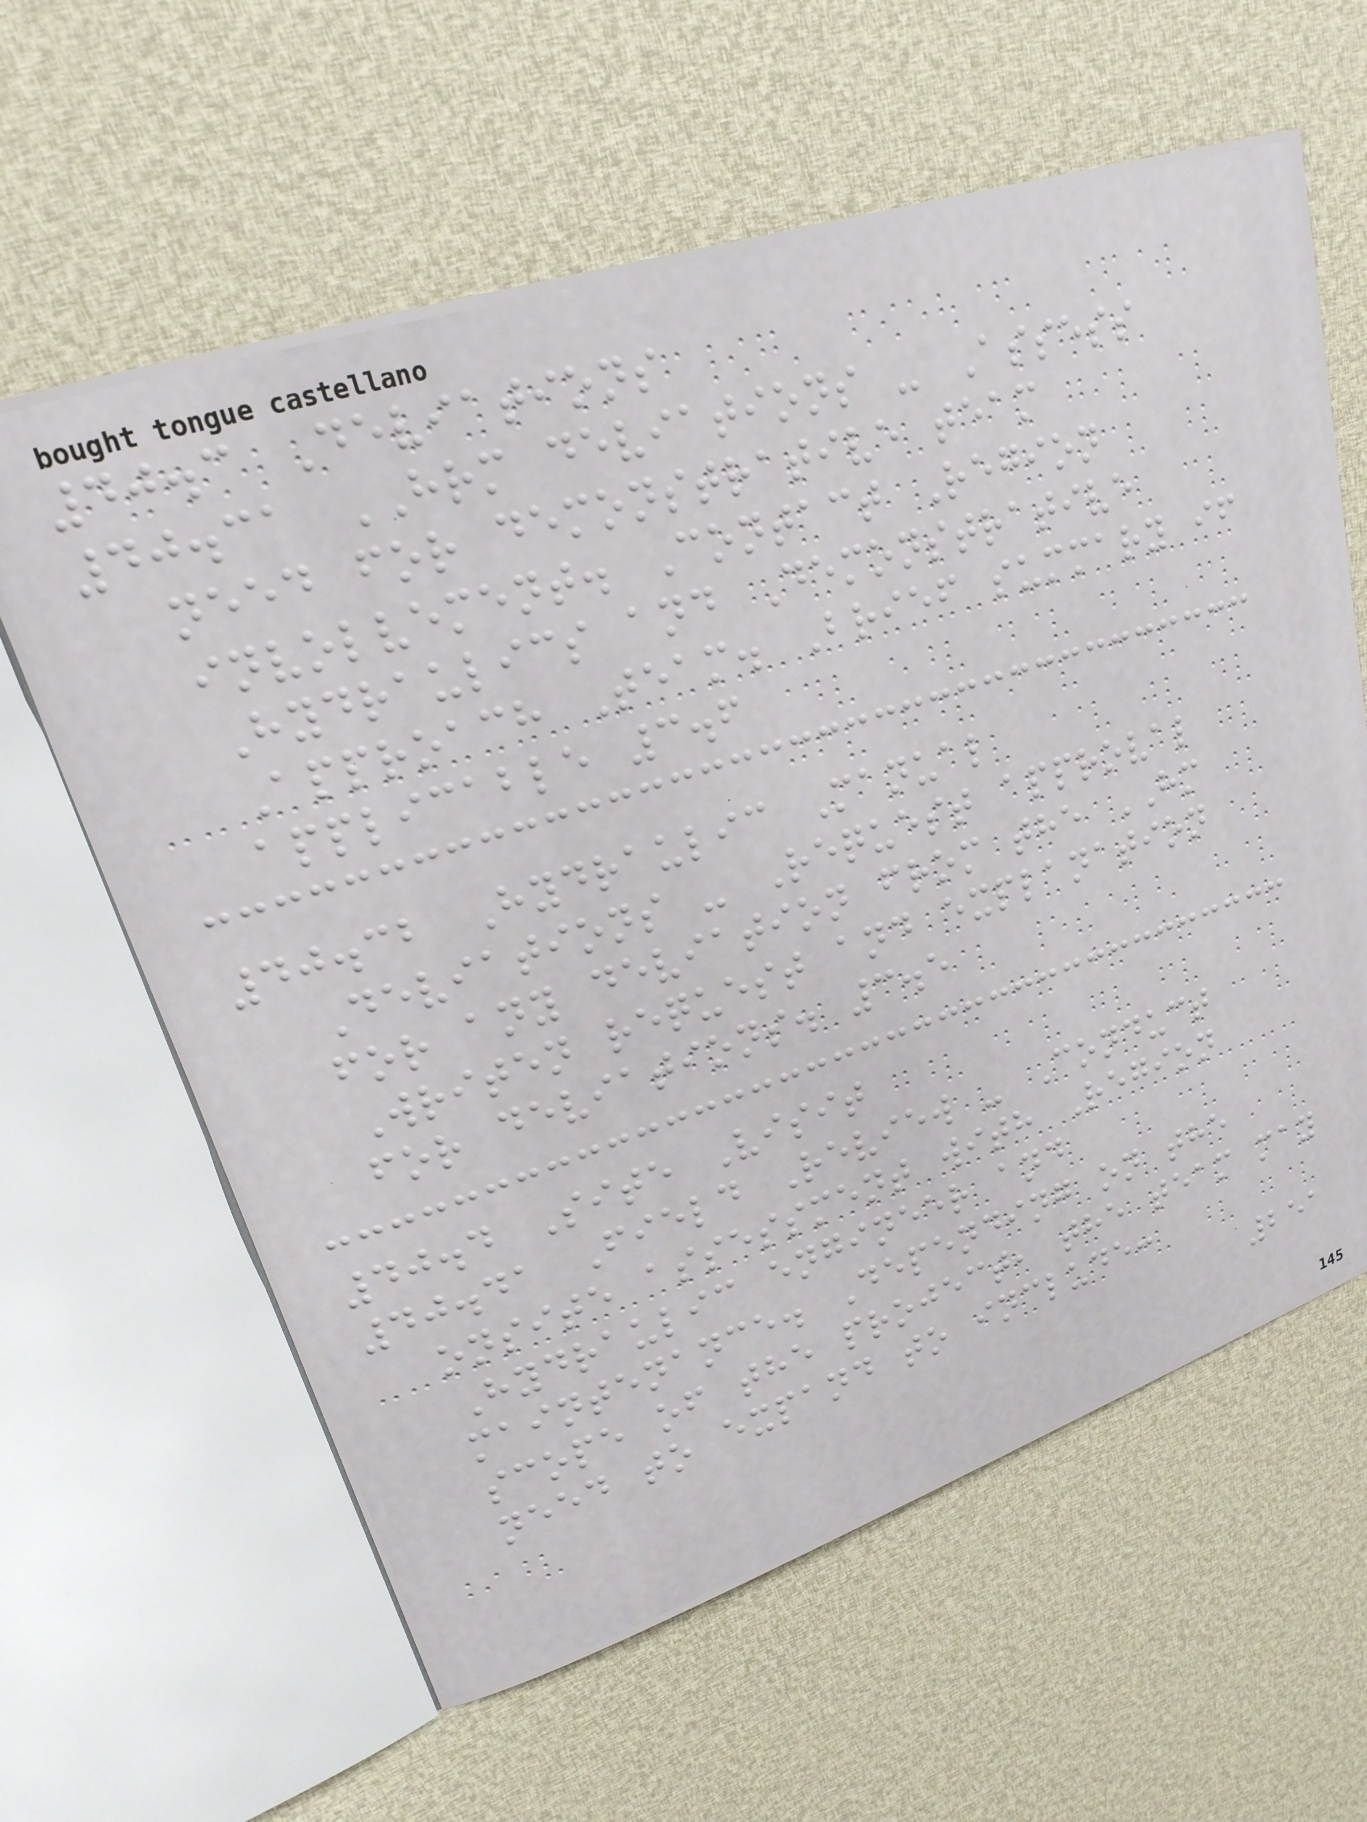40.3 Deviations
40.31 HRM deviations - Assess
need for demonstrative team
involvement. Contact Region
Hydraulics and Demonstrative
Approach Team. Brief summary if
applicable 3.6
40.32 Hydraulic Manual
Deviations - Request approval
for any deviation from the HM
Writen request and explanation
for deviations. 3.5
40.4 Site Visit
40.41 Field Review - Conduct
onsite assessment with Region
Hydraulic engineer and
maintenance. Depending on the
scope of the project, the team may
need to expand to include:
251
